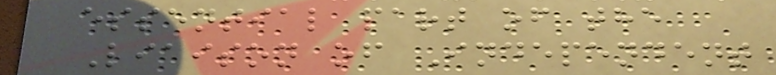essential part of the
Liaison of Independent
